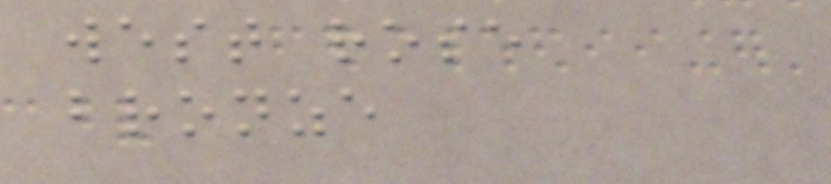west rose
bronze
